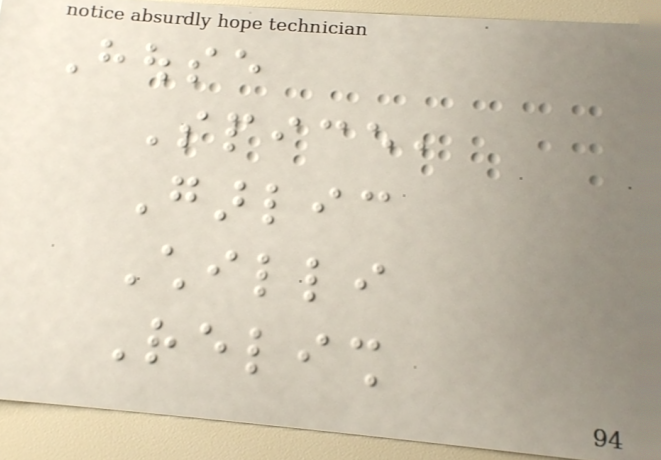House
Spice,
Garlic
Chilli
Relish
